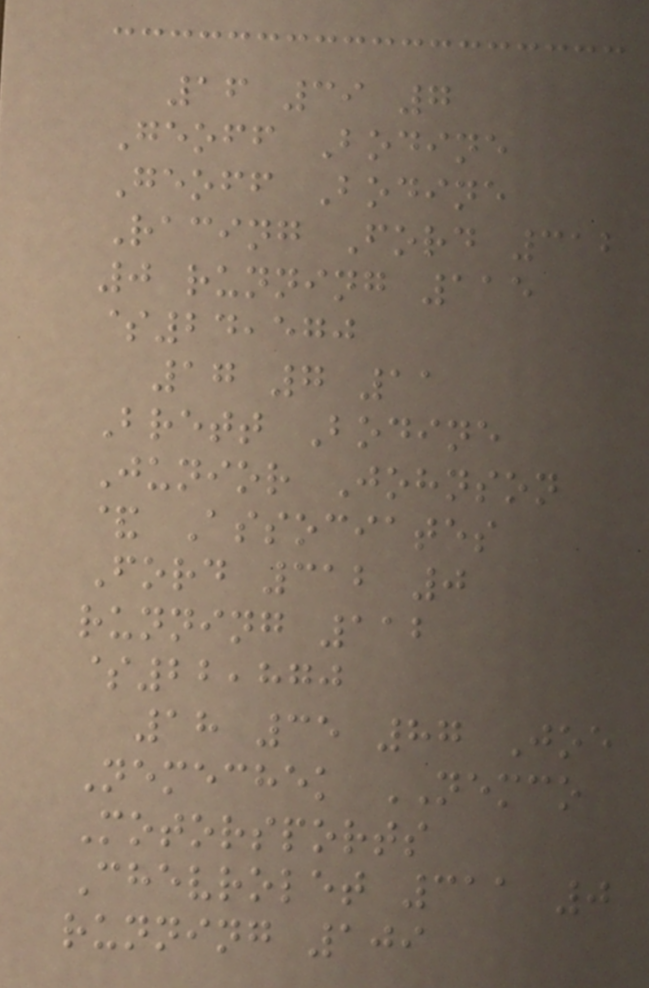16 39 7
Geoff Bodine
Geoff Bodine
Racing Ford 312
0 running 115
$24,570
17 7 11
Brett Bodine
Junior Johnson
& Associates
Ford 312 0
running 112
$22,870
18 35 87 Joe
Nemechek NEMCO
Motorsports
Chevrolet 311 0
running 109
